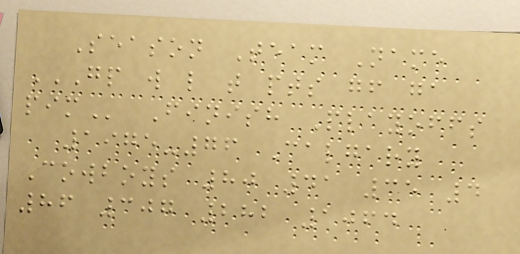Season Team Name
GP W L T PTS GF GA
PIM Finish Playoffs
1975-76 Calgary
Cowboys 80 41 35 4
86 307 282 1064
